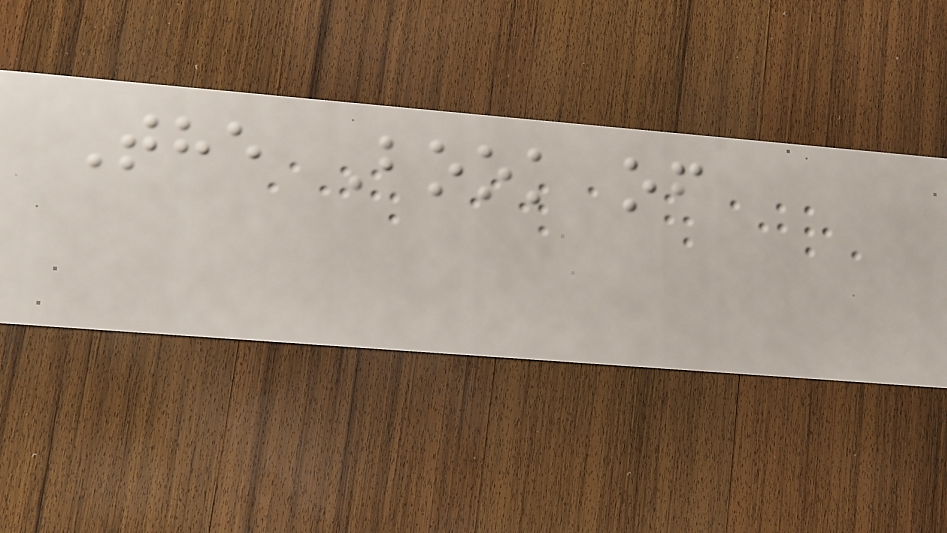The Book of
